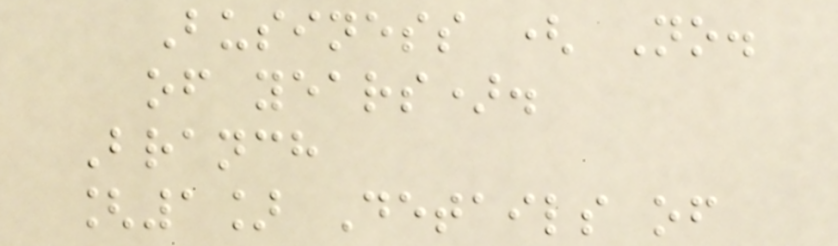Business ( No.
of years).
Branch
[1] Details of
